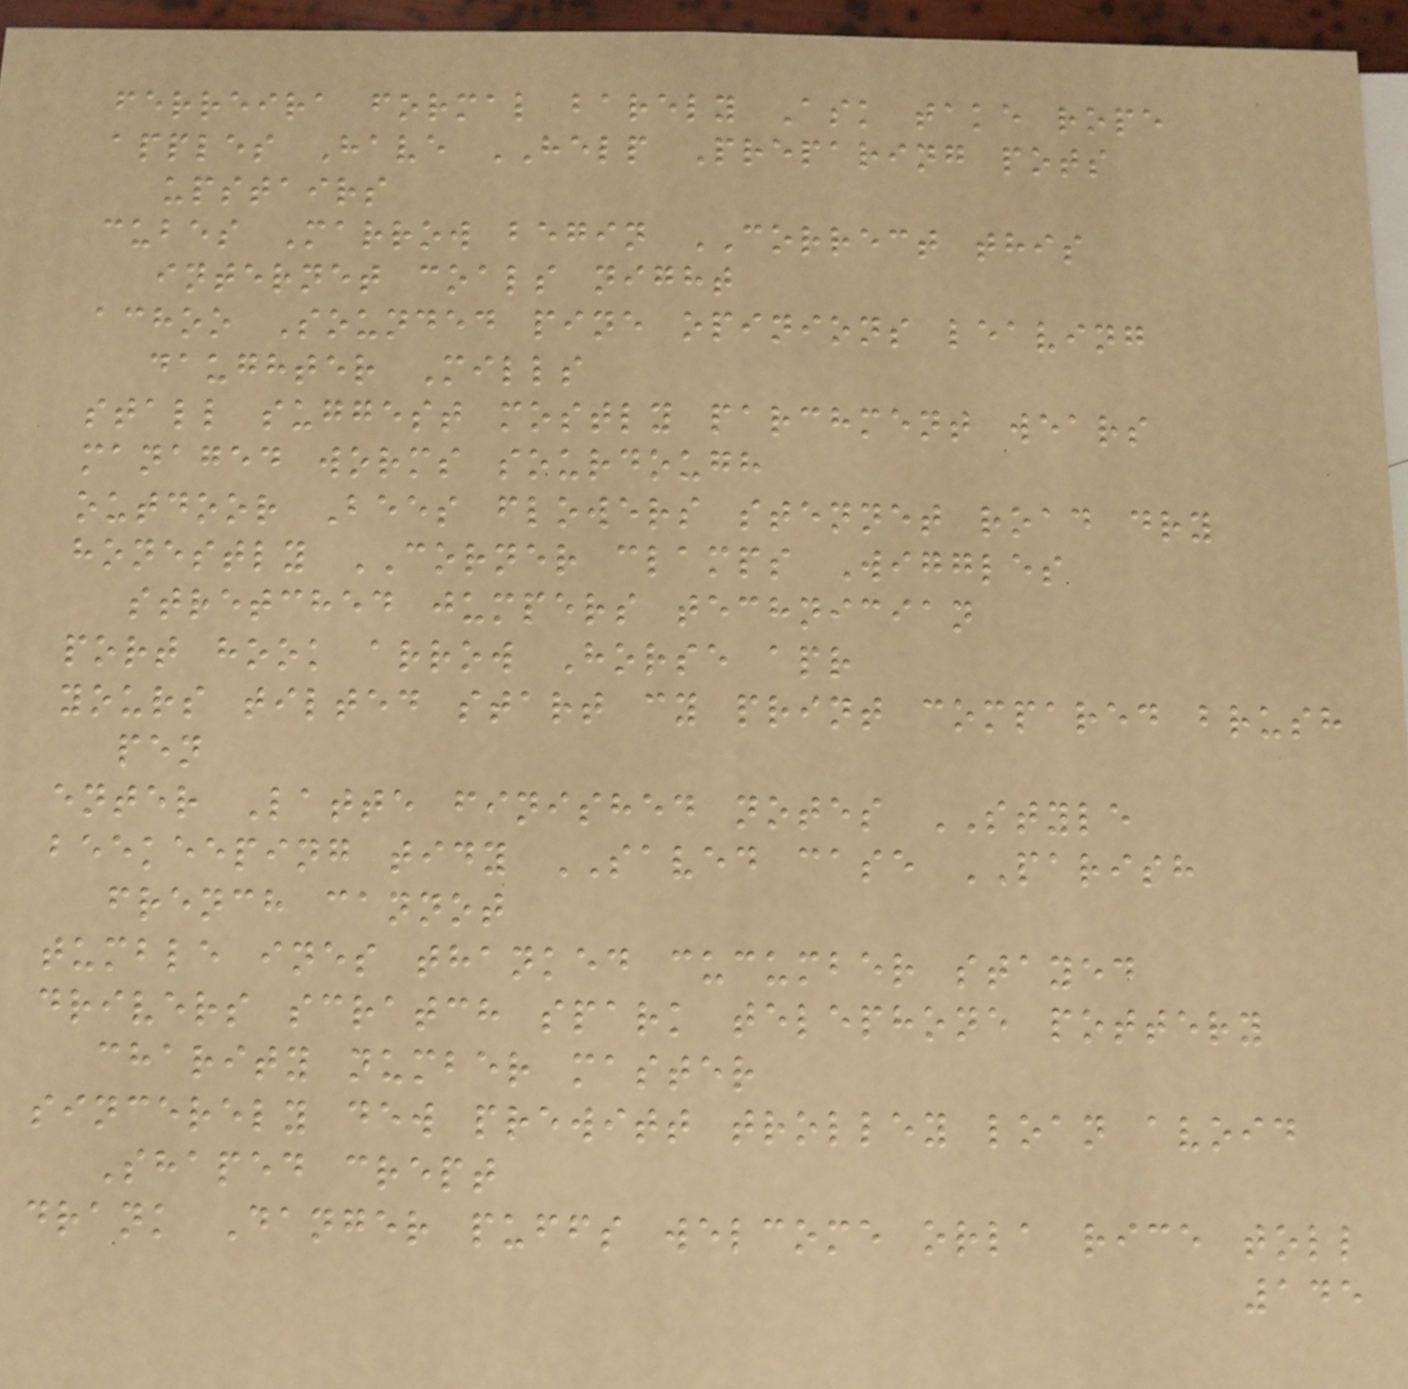ferreira formal barely Ask take rope
apples Have HELP Preparing pots
upstairs
cubes Marrow begin CORRECT this
internet coals night
achoo Sounded pine opinions leaving
daughter Mills
stall suggest mostly parchment wears
managed worms sourdough
outdoor Bees flowers stennet road dry
honestly CORNER clamps Wiggles
stretched jumpers technician
port hook arrow Horse apr
yours tilted start cy print compared brush
pen
enter Latte finished notes STYLE
beekeeping tidy SAVED case PARISH
french cannot
tumble ines thanked cucumber stayed
drivers scratch spark telephone pottery
charity number master
sincerely dew prewitt trolley loan avoid
Shaped crept
drank Danger puffs welcome orla rice toll
145
